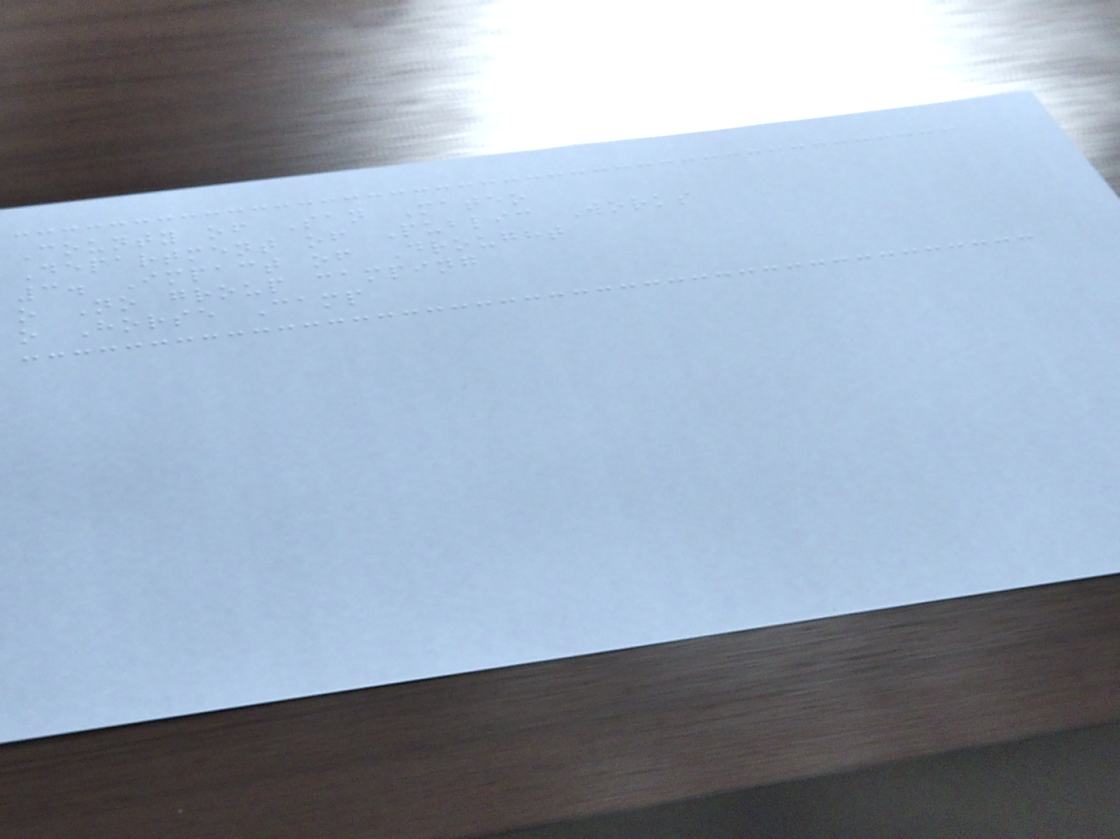County of San Mateo
Department of Public Works
3. Impact of Drought
o No group camping
o Horse Camp
